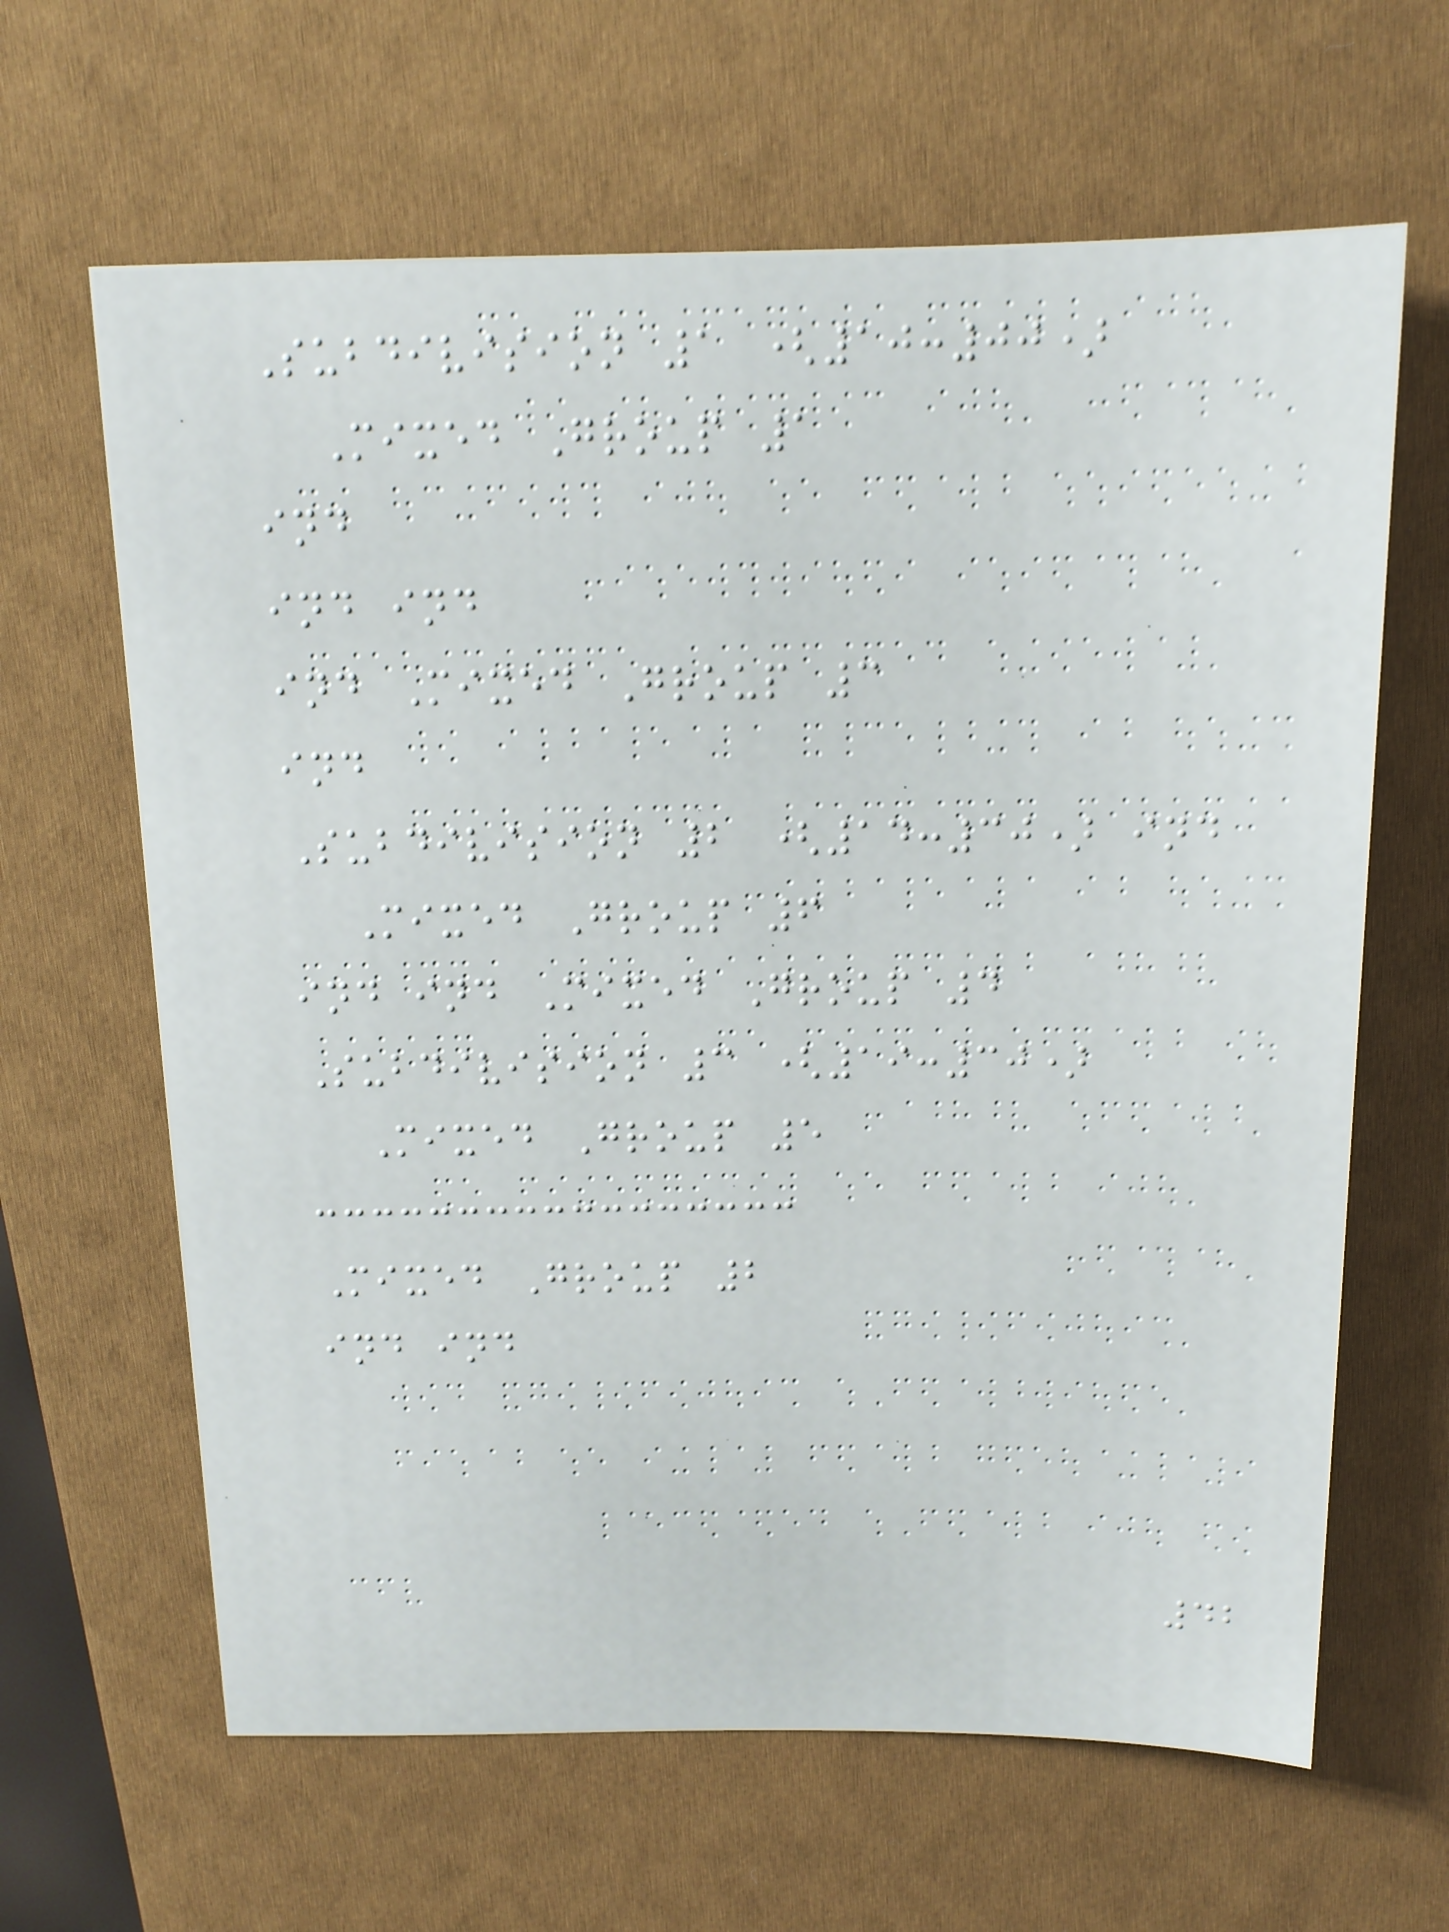Subdivision 1 (10:00)
Mixed Group 1
ind
ind ind
ind Mixed Group 3
ind
Subdivision 2 (14:30) ind
Mixed Group 6
ind ind Mixed Group 4
Subdivision 3 (19:30)
Mixed Group 5
Mixed Group 2
ind ind
42
